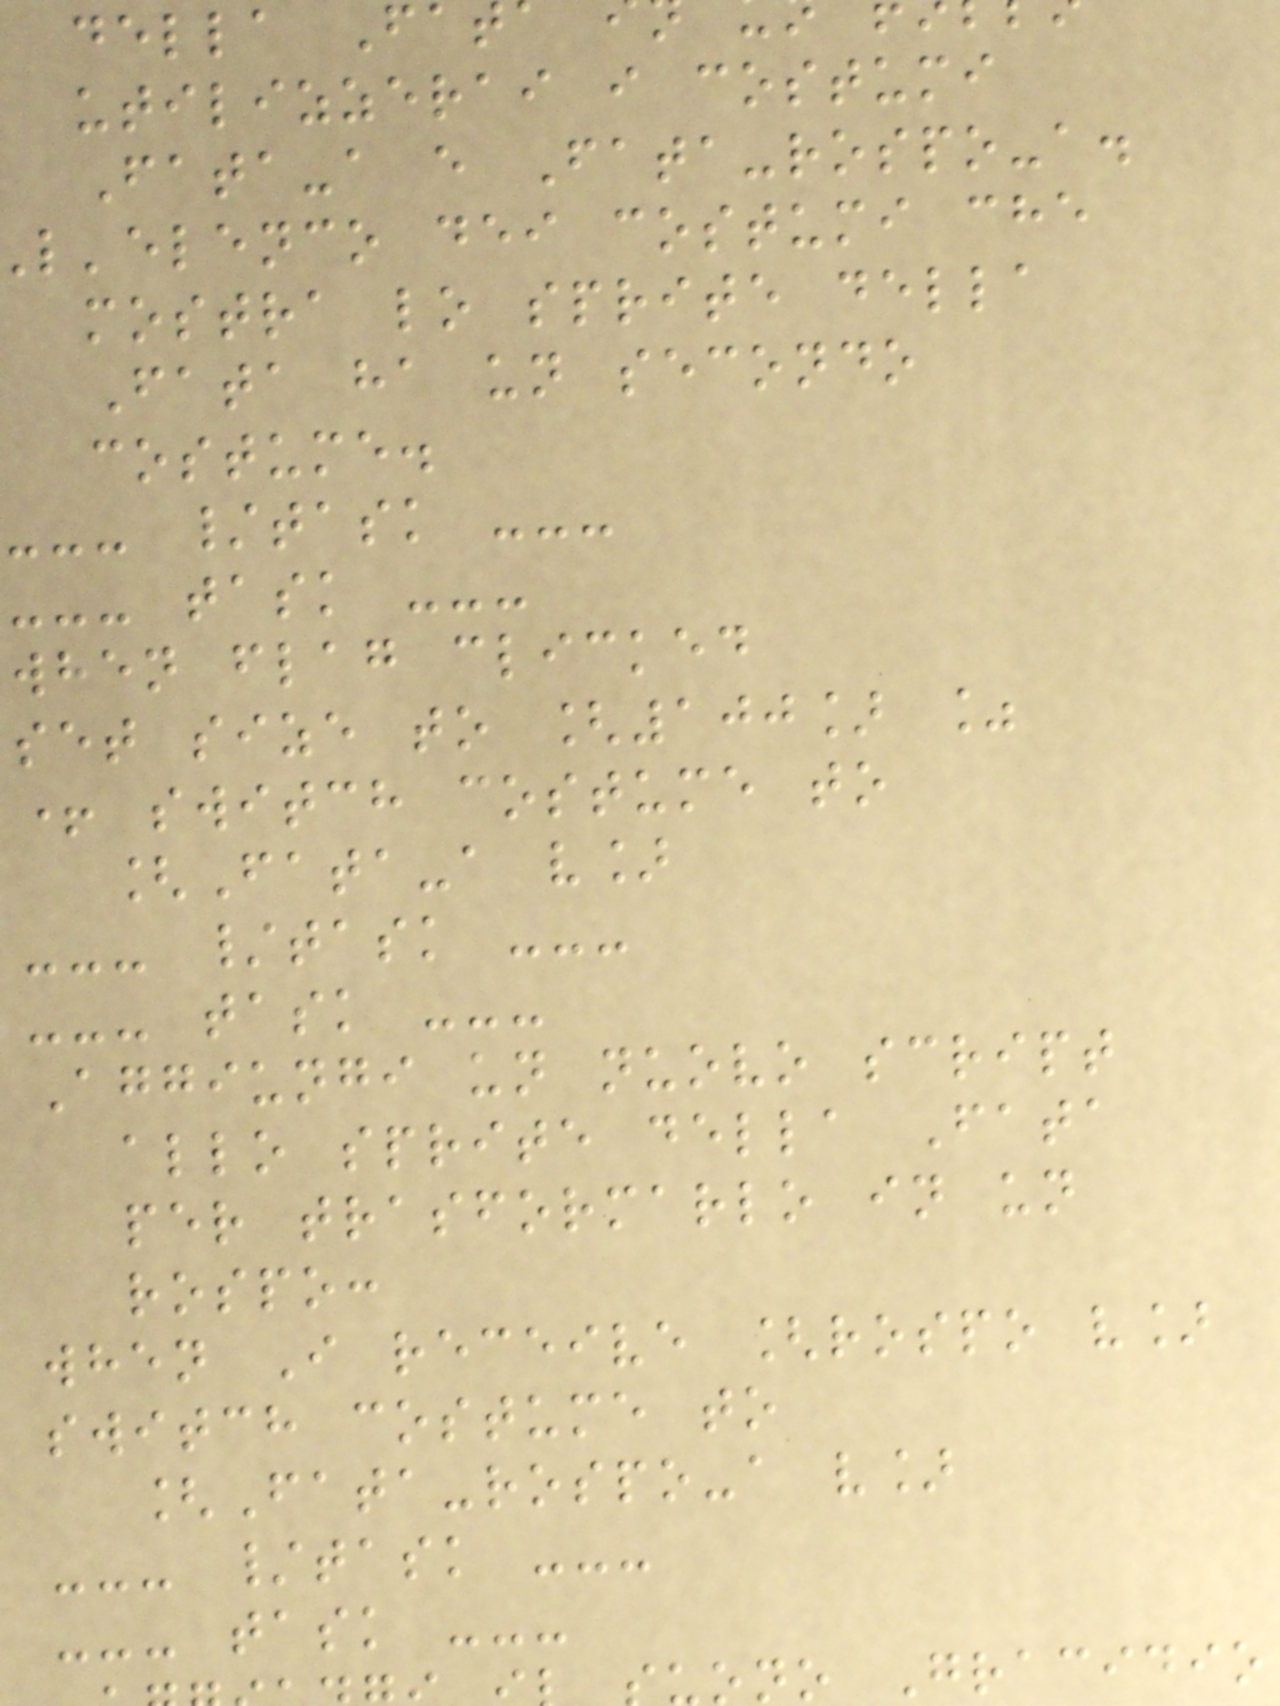della Fa
utilizzerai i costumi
Fata-a e Fata-rospo-a.
l'elenco dei costumi che
mostra lo sprite della
Fata ha un secondo
costume.
--- /task ---
--- task ---
when flag clicked
set size to [100] %
+ switch costume to
[Fata-a v]
--- /task ---
--- task ---
Aggiungi un nuovo script
allo sprite della Fata
per trasformarlo in un
rospo:
when I receive [rospo v]
switch costume to
[Fata-rospo-a v]
--- /task ---
--- task ---
ono Gracidio
